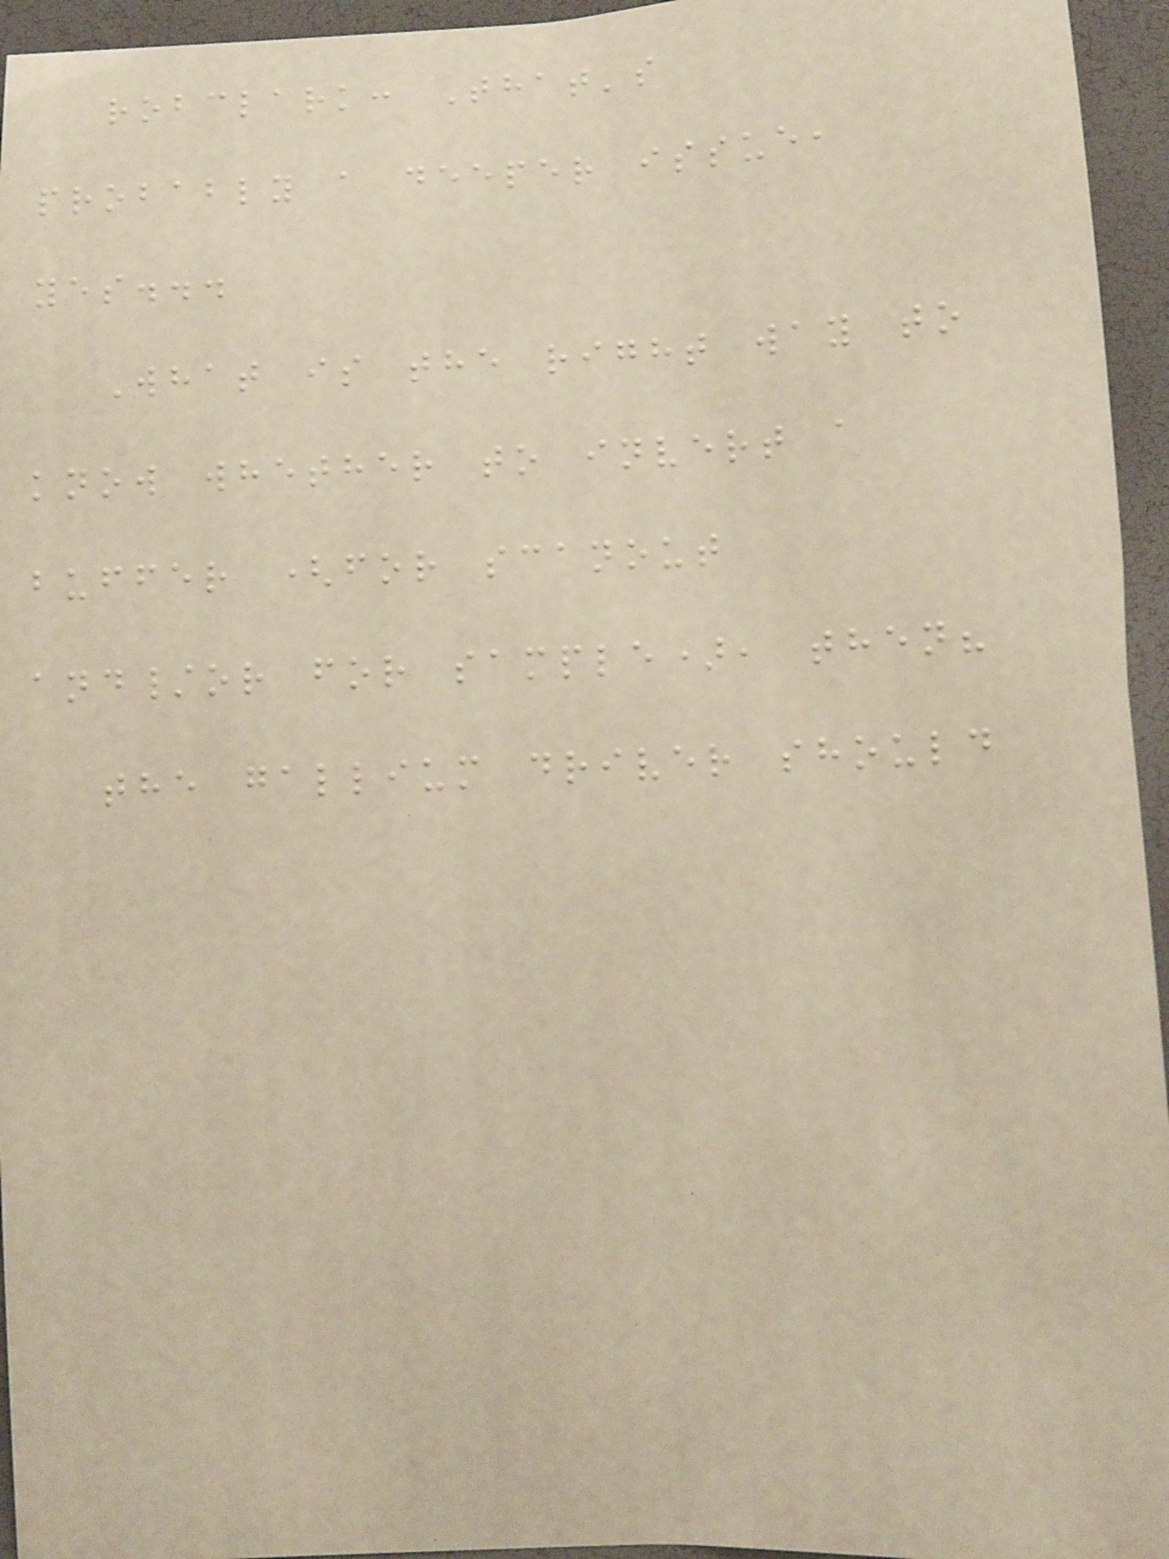robclark: That's
probably a deeper issue,
yes...
What is the right way to
know whether to invert a
buffer (for scanout
and/or for sample), then?
the gallium driver should
